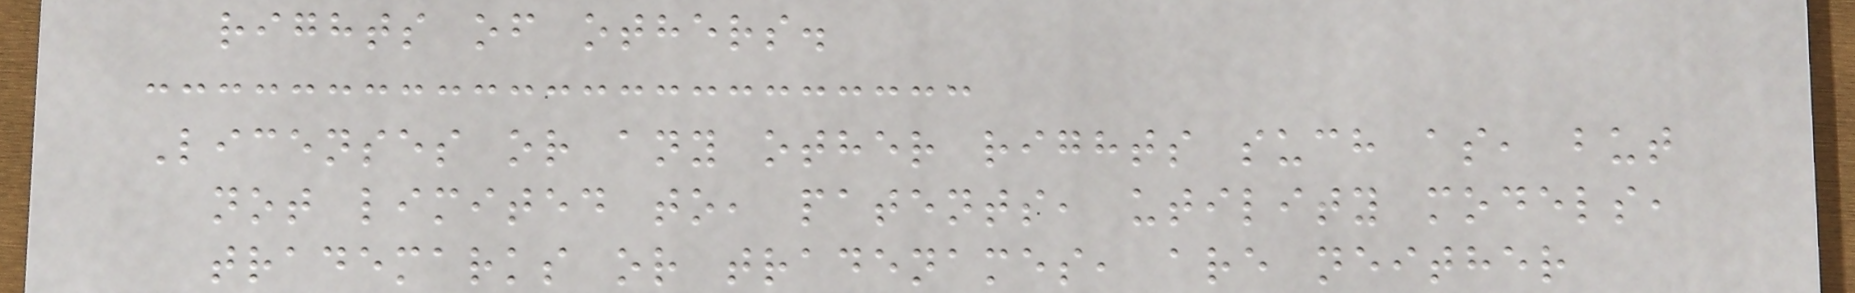rights of others.
Licenses or any other rights such as, but
not limited to, patents, utility models,
trademarks or tradenames, are neither
